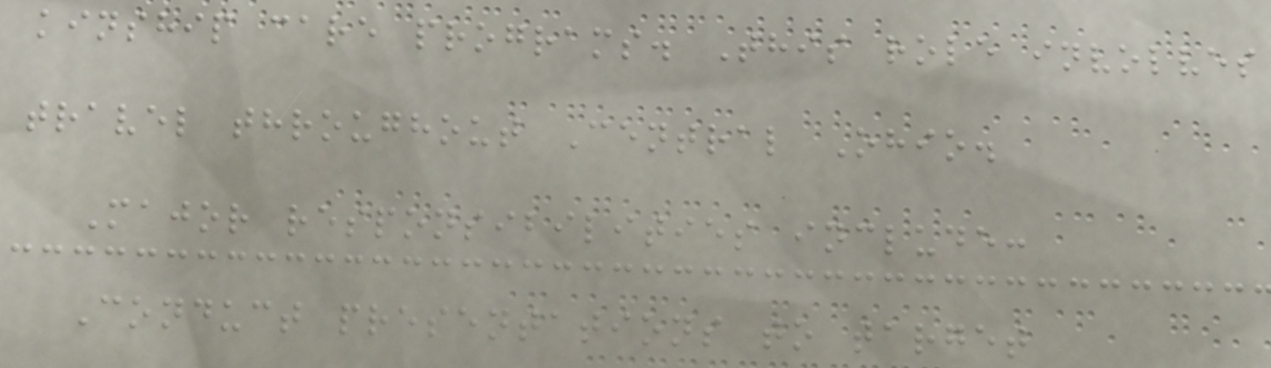kinship care programs. This role involves
travel throughout Central Ohio.
Major responsibilities include:
Conduct presentations to target
